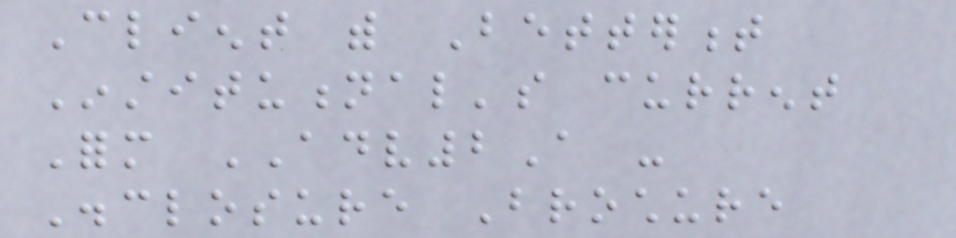Client with Betterment
Institutional's current
Form ADV2A -
Disclosure Brochure
